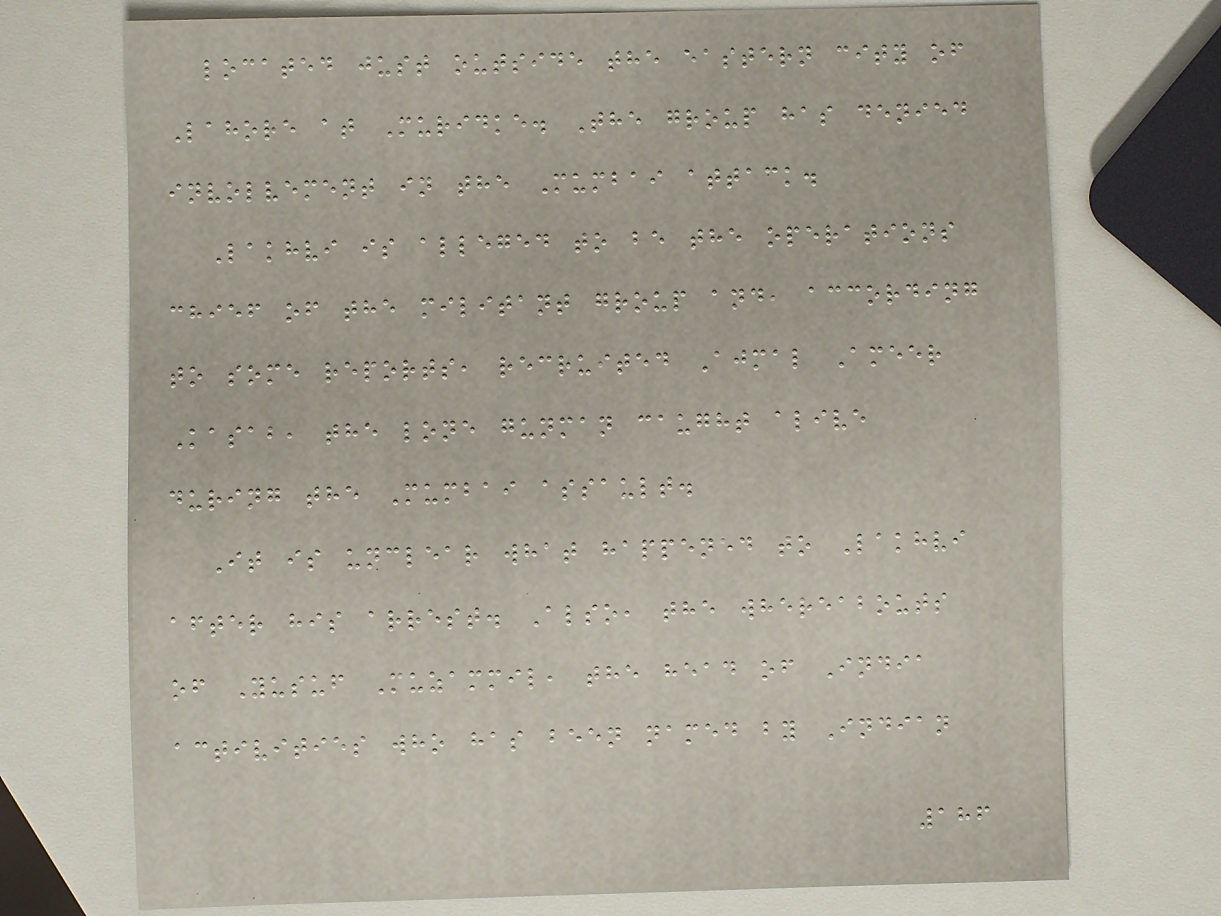located just outside the eastern city of
Lahore at Muridke. The group has denied
involvement in the Mumbai attack.
Lakhvi is alleged to be the operations
chief of the militant group and, according
to some reports, recruited Ajmal Ameer
Kasab, the lone gunman caught alive
during the Mumbai assault.
It is unclear what happened to Lakhvi
after his arrest. Also, the whereabouts
of Yusuf Muzammil, the head of India
activities who has been named by Indian
186
